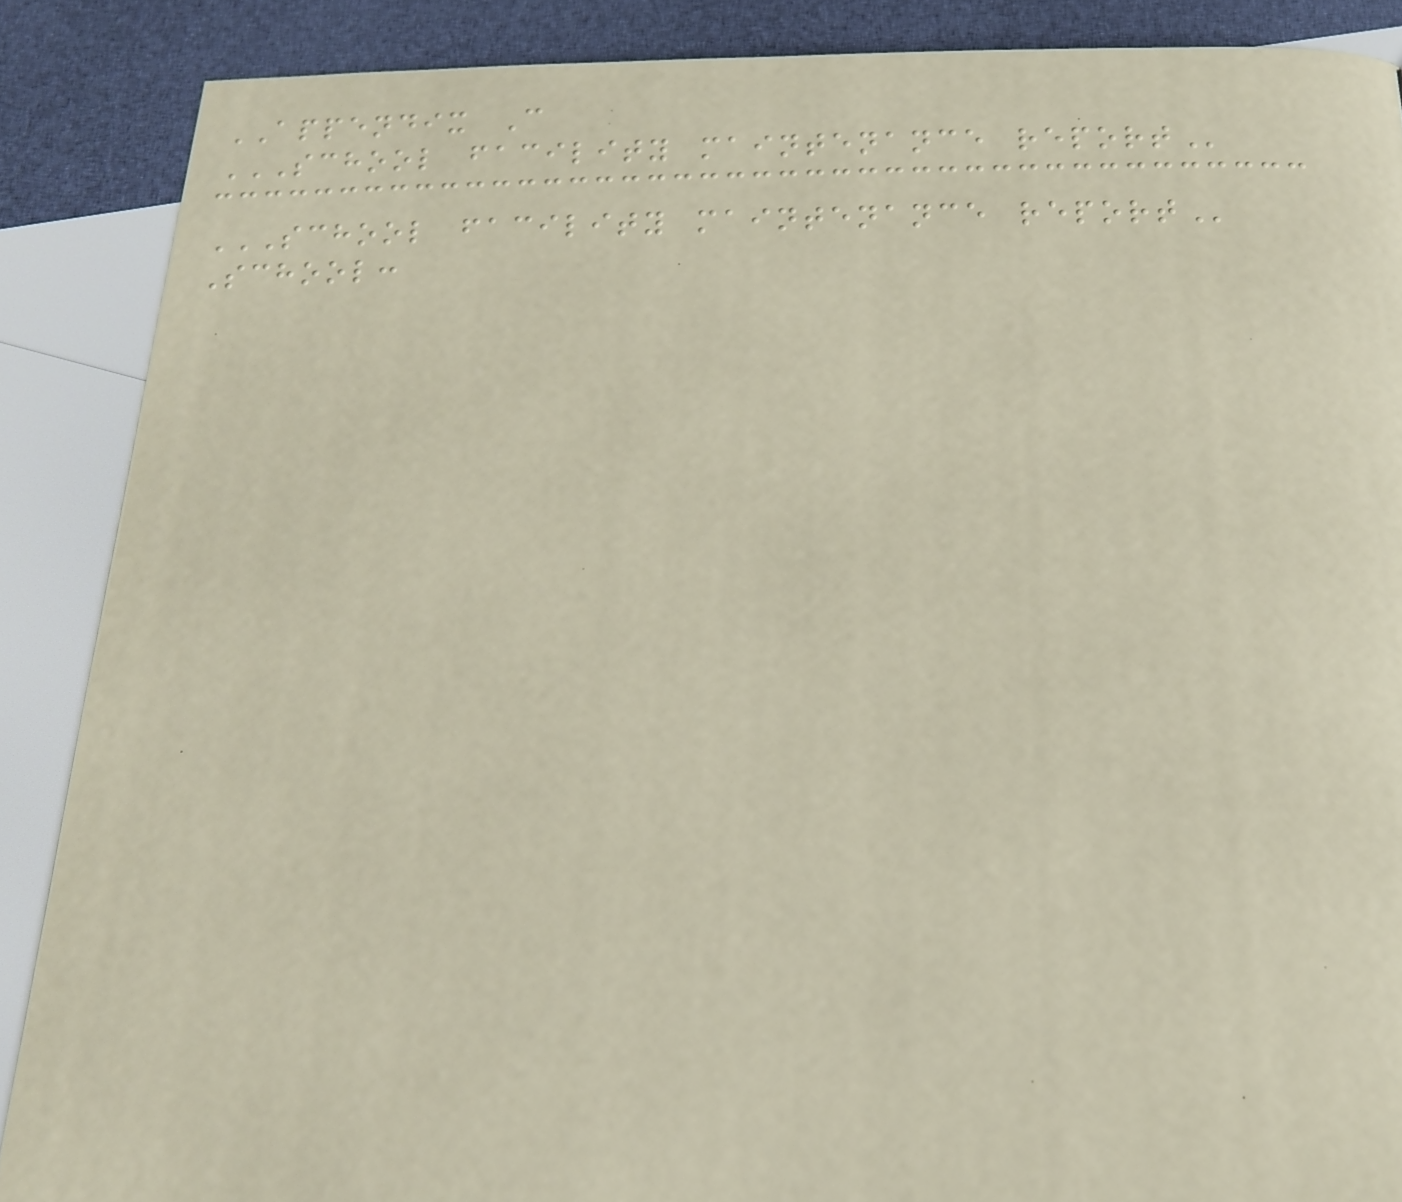APPENDIX C
SCHOOL FACILITY MAINTENANCE REPORT
SCHOOL FACILITY MAINTENANCE REPORT
School:
